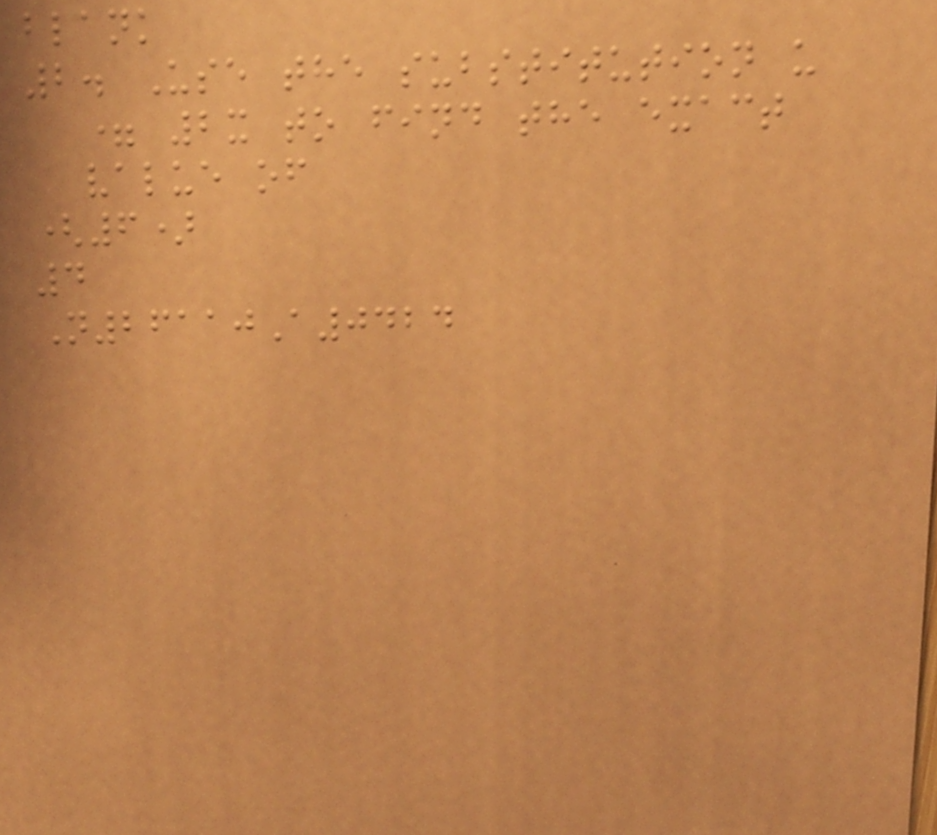blank
2. Use the substitution u
= 2x to find the exact
value of
(6)
4
N26110A0424
